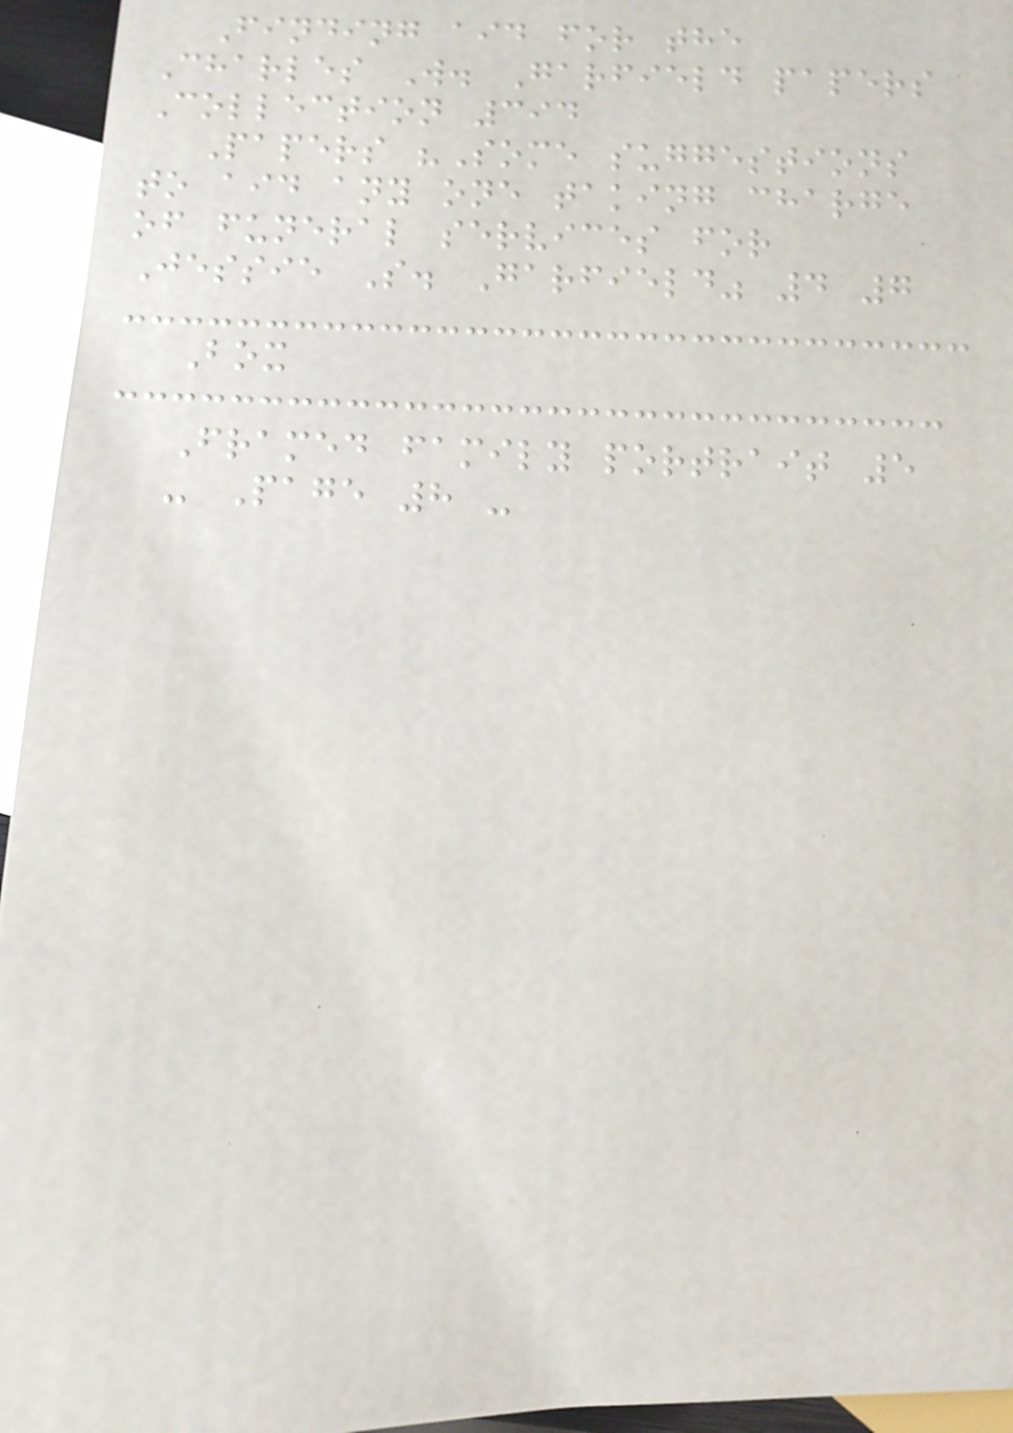Finding aid for the
Charles W. Garfield papers
Collection 394
Papers "Some suggestions
to aid any one taking charge
of funeral services for
Jessie S. Garfield" 4 7
Box
Framed family portrait 5
- Page 8 -
